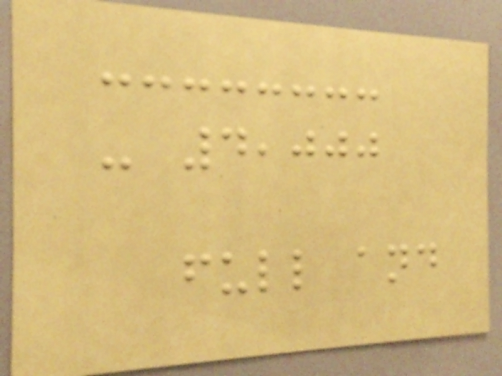- 4,000
full and
